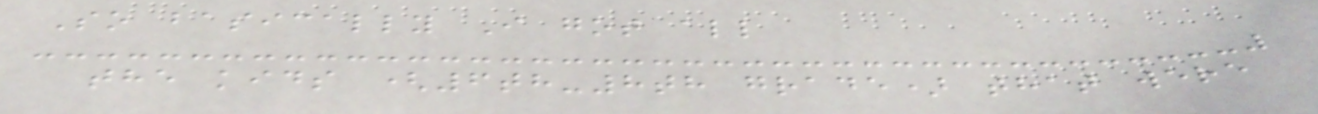So basically I got all
the kids (6th-8th grade) that were
